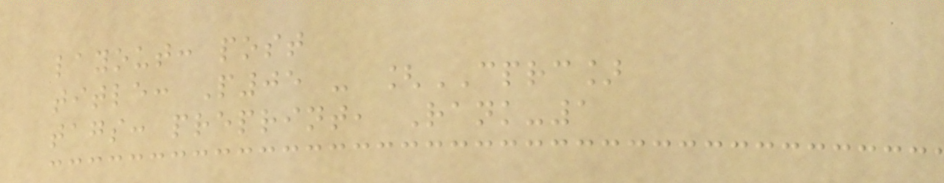layout: post
title: P05 - [CPRC]
tags: preprint, Rank-1
